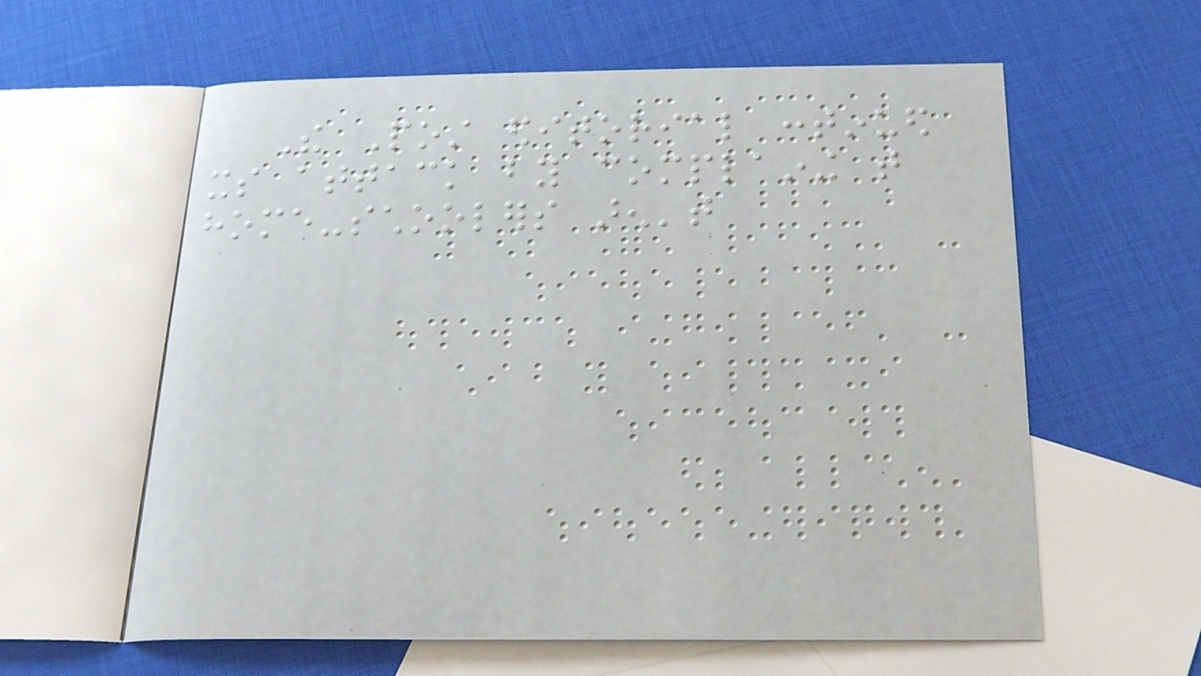The Post editorial continued
its attack by complaining that
home-schoolers aren't
